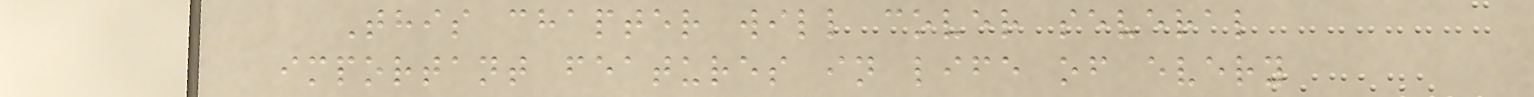This chapter will cover several
important features in life of every
